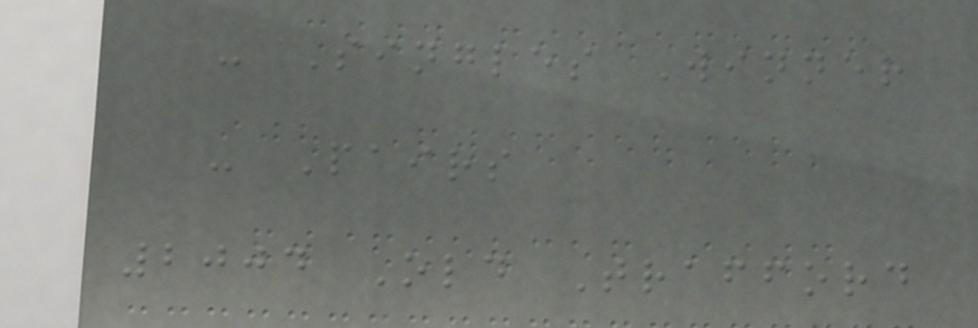- Singles Winner
- Pairs
2004 Old Trafford
